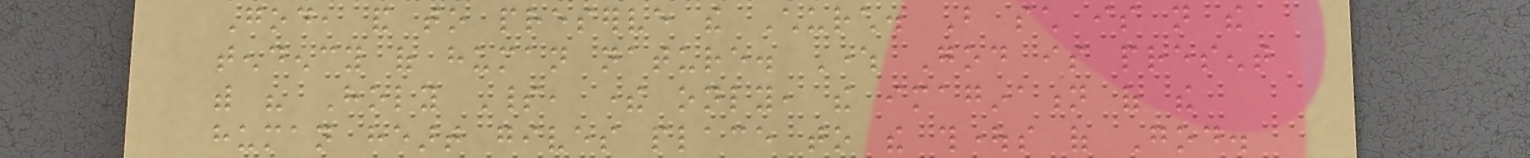God, and to preserve the Church. But such is not the
tendency of human nature. Where God is present
with his Holy Spirit, there only, the imagination of the
human heart gives place to the thoughts of God.
